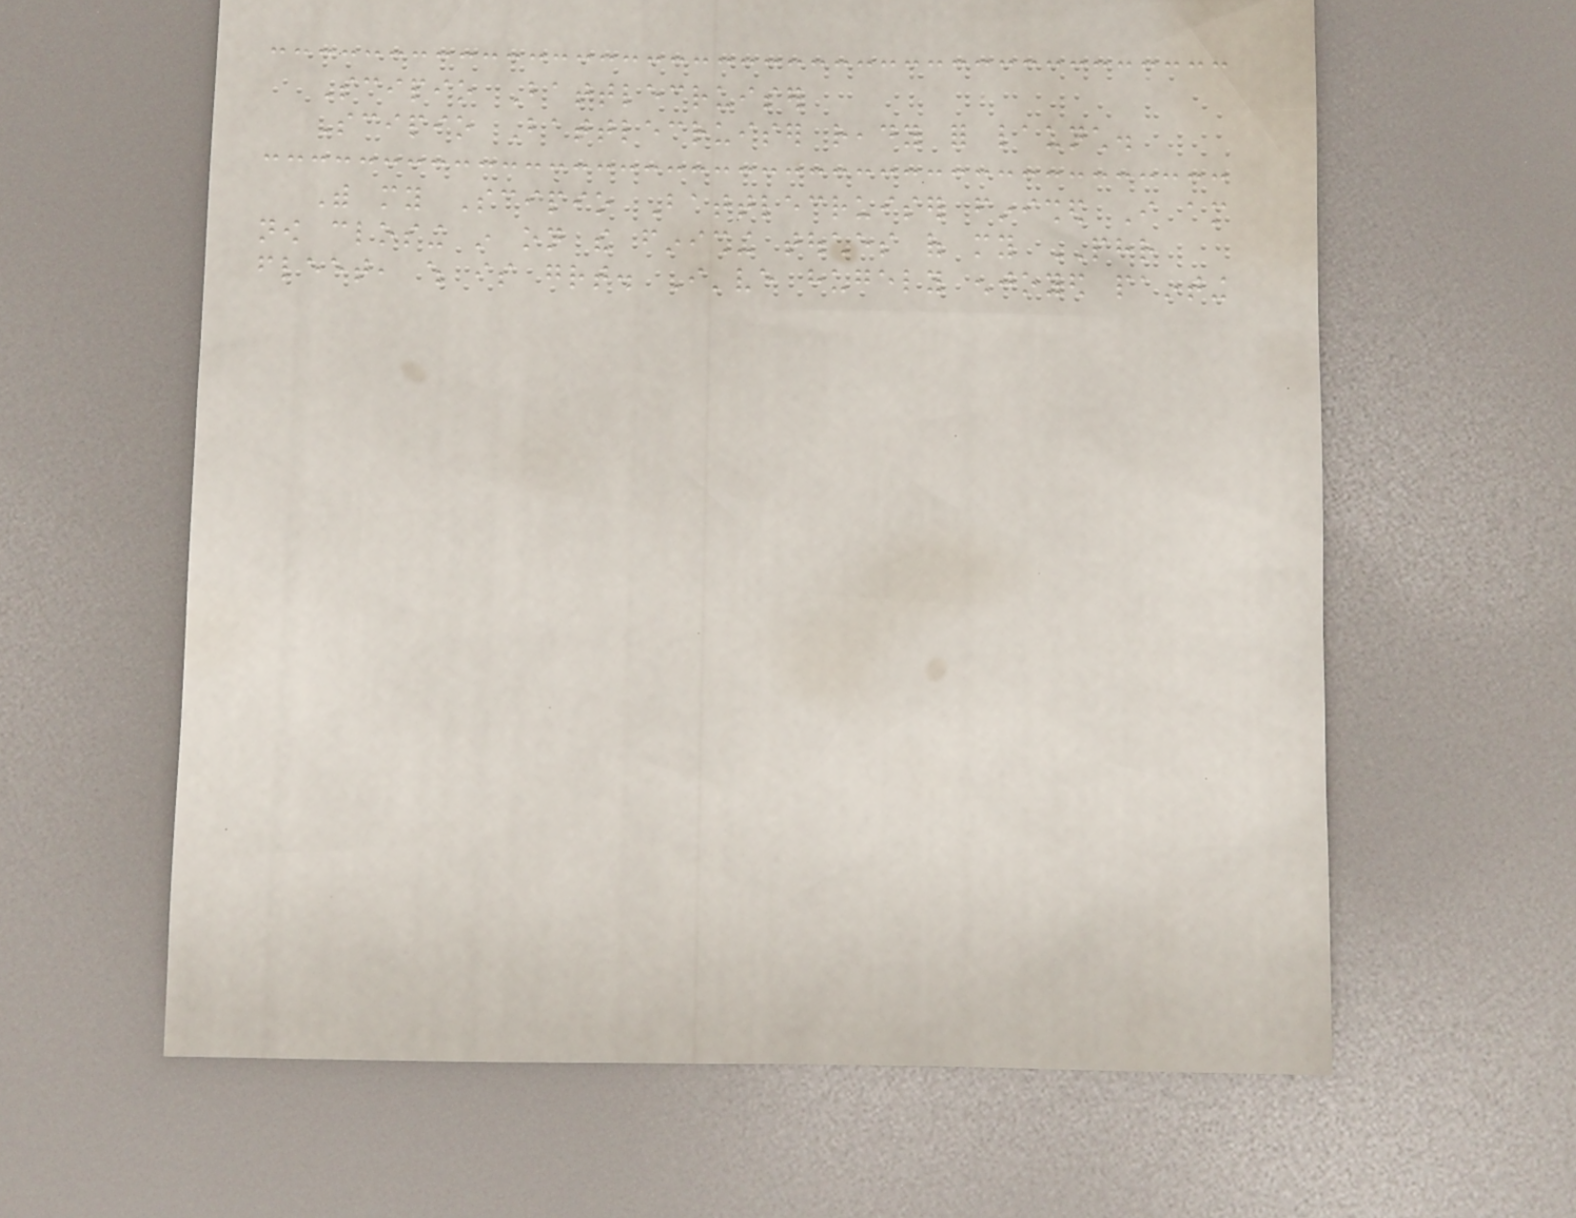Scipio Battlecruiser
Scipio Battlecruiser ready for launch.
With my Scipio Battlecruiser finished I am
now closing in on the finishing touches of my PHR
fleet, which is great. I've hugely enjoyed painting
